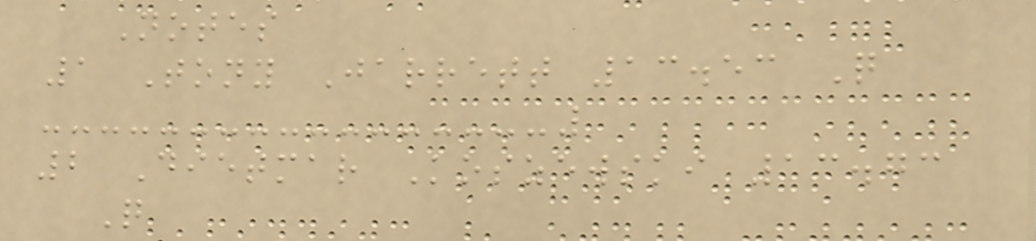Notes
1 Tony Jarrett 13.53 Q
2 Dietmar Koszewski 13.73
Q
